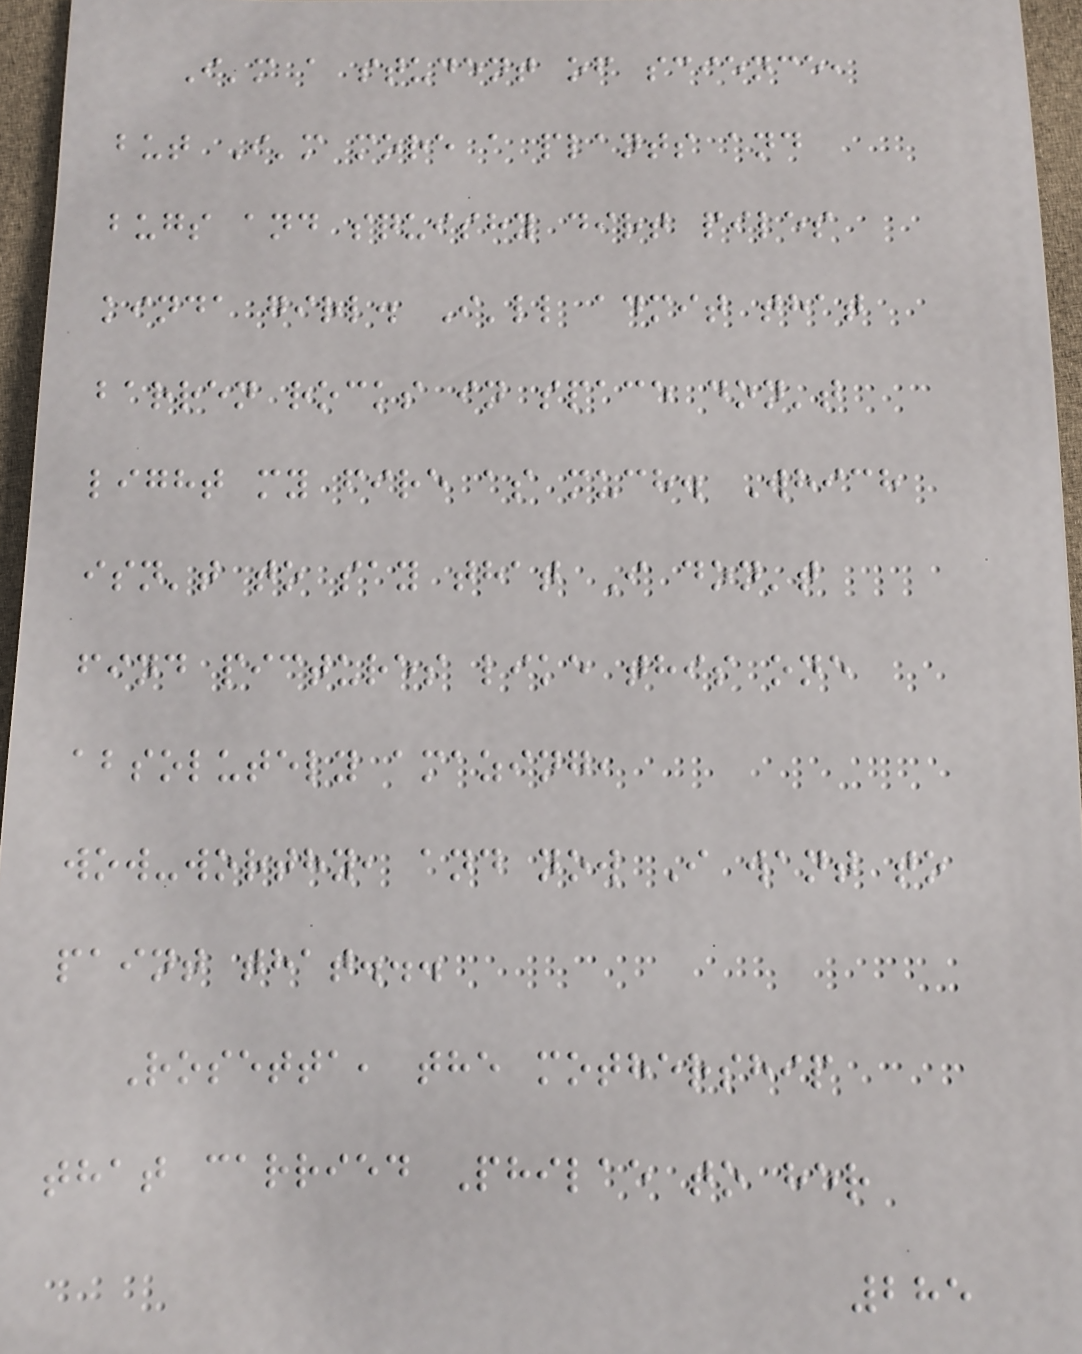I'm a student of science,
but I'm more a plants and
bugs and squishy dirt piles
kinda girl. I'll admit that
barren rocks in space don't
light my fire as much. Which
isn't to say that I don't
find pictures like this one
absolutely amazing,
wow-worthy, and now I want to
paint that...
Rosetta, the mothership
that carried Philae to her
285
